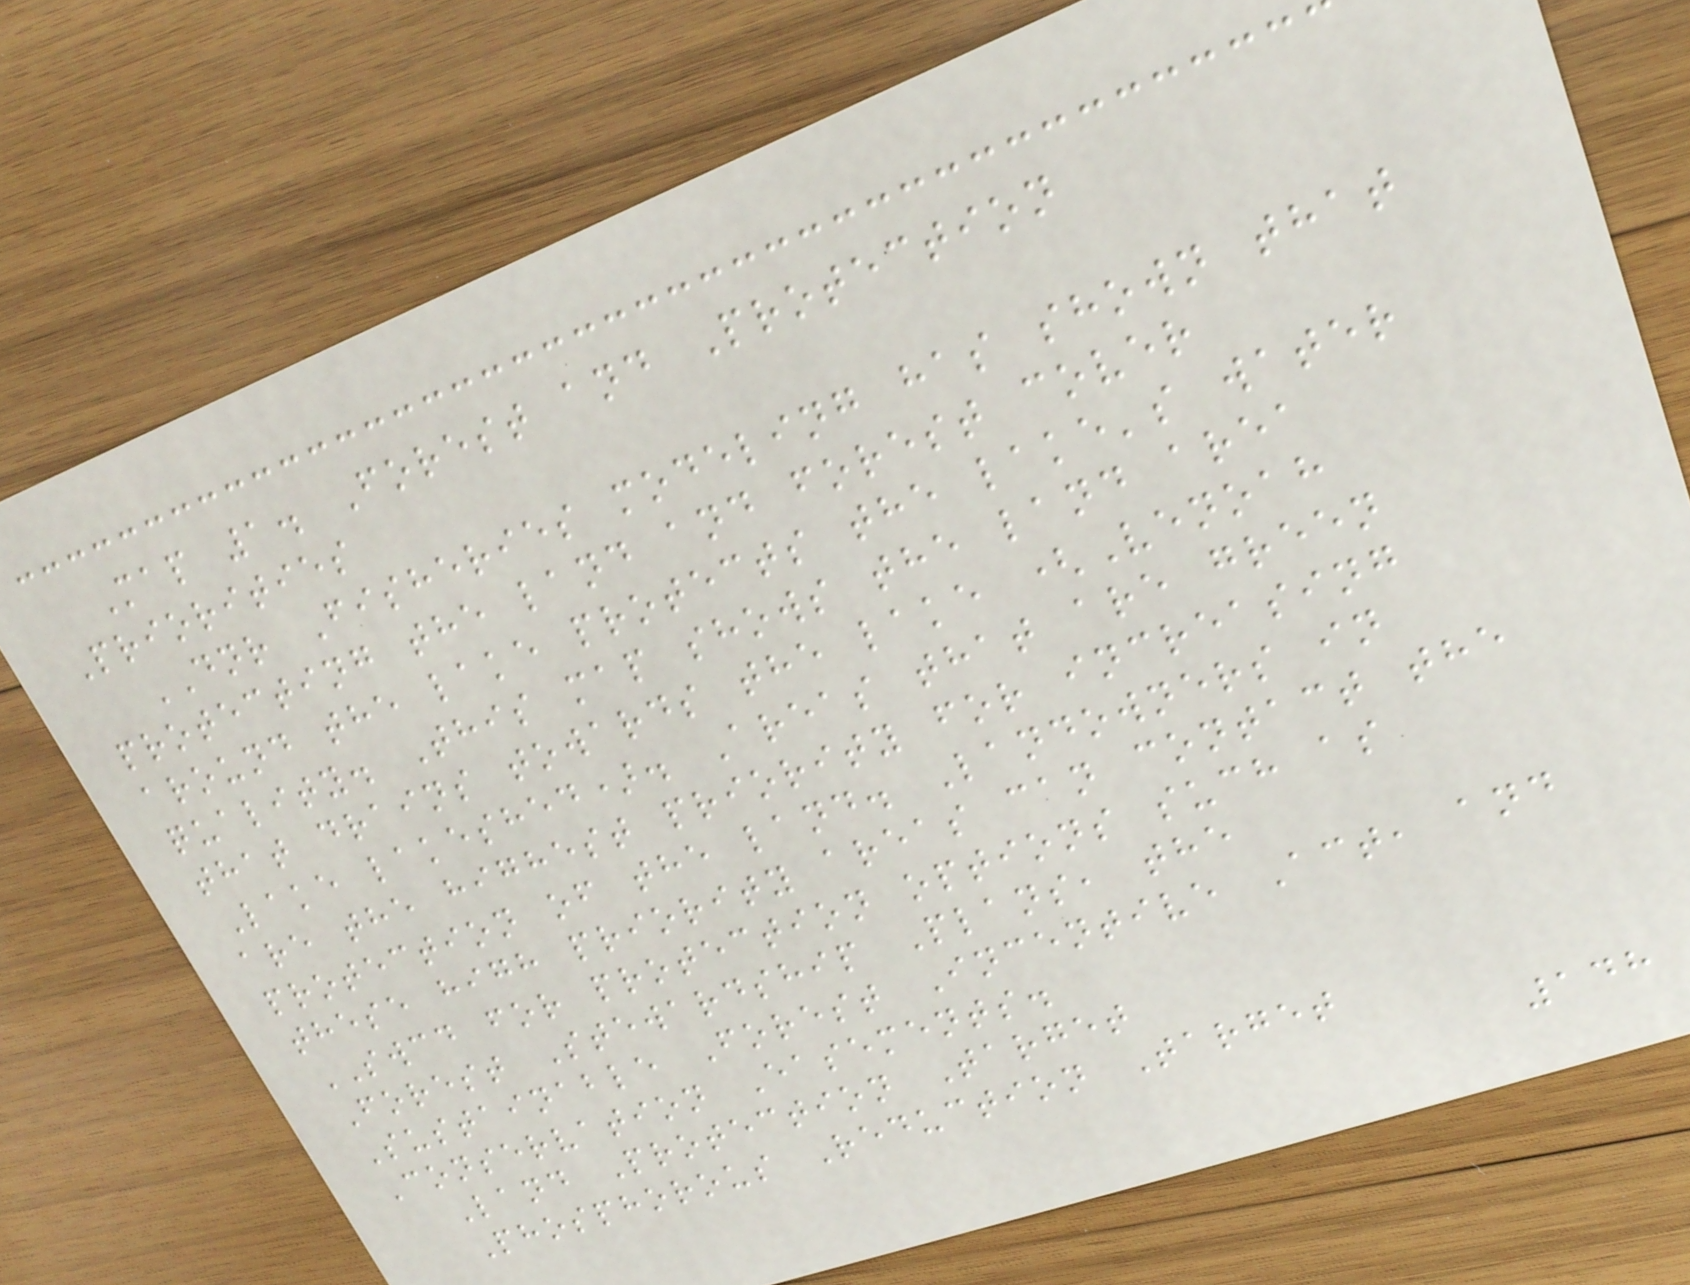Map 1. Forest and Protection
Priorities
DNR Fisheries modeling has shown that
protecting the land and forest cover
around the lake protects the lake's water
quality. This map shows the land area
that drains towards the lake (Venoah
Lake lakeshed). Areas that are green
are the highest priority for increasing
protection of the land. Landowners in
these high priority areas can contact the
SWCD for protection options such as
Forest Stewardship Plans, the
Sustainable Forest Incentive Act, and
Conservation Easements.
Land Protection Target
Phosphorous Reduction Target
148
